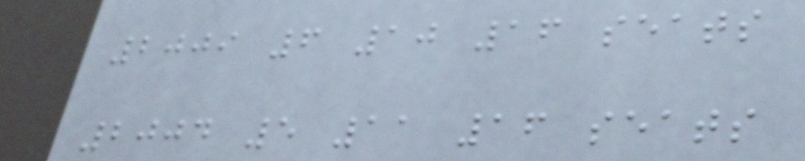2009 6 10 16 seats
2004 5 11 16 seats
